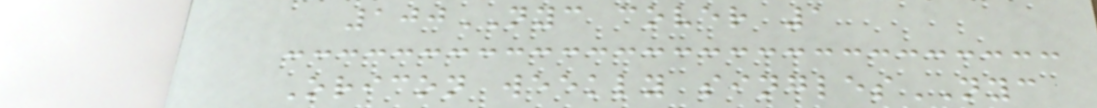100NYC cover 1
Oricon weekly singlesNYC
